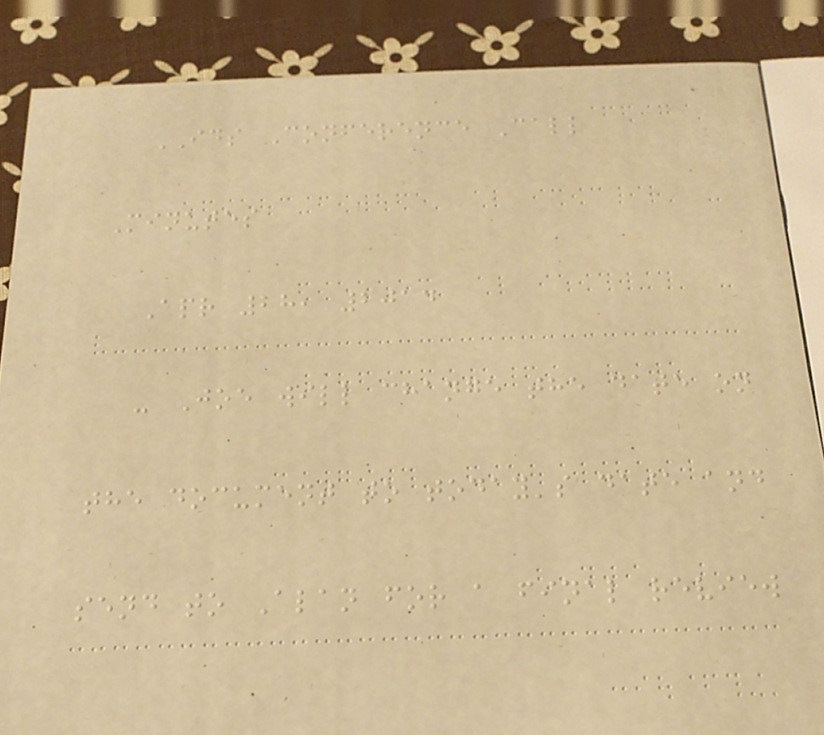IDS Conference Call
Minutes
Apr 28, 2014
- Joe will change the date on
the document to today's date and
send to Alan for a final review
